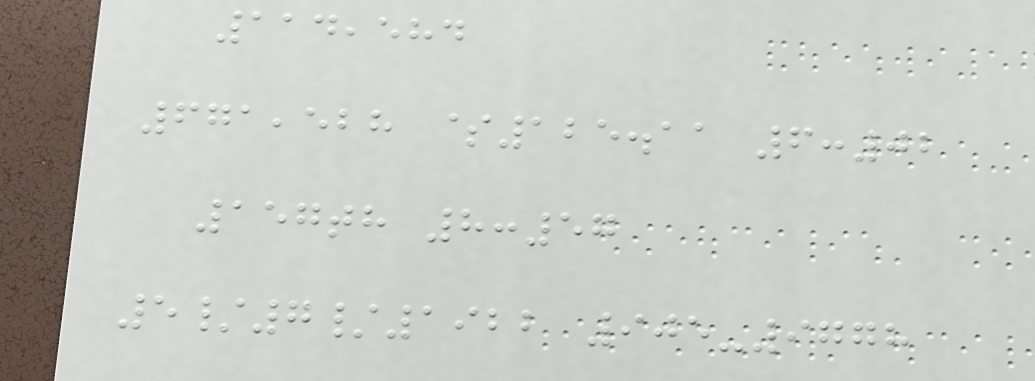114,584
671,528 $125.11 6:02
157th 8:57
5/7/1922 905-9778
